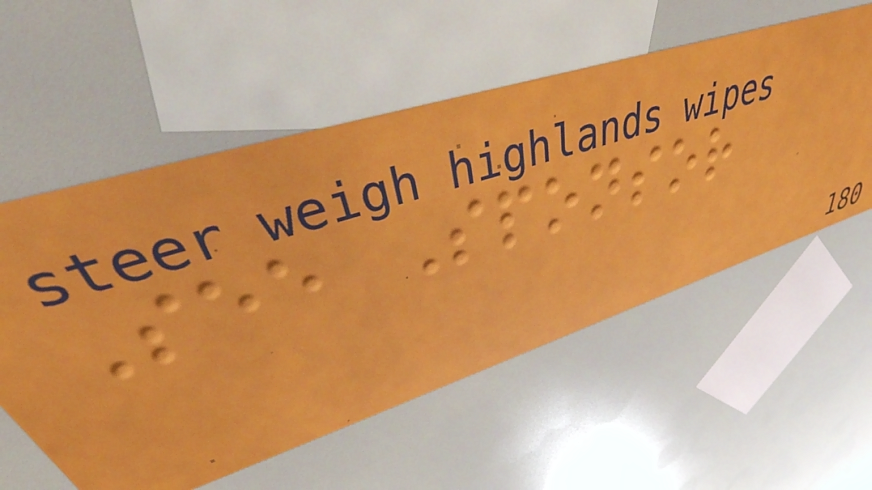See Sponsor
